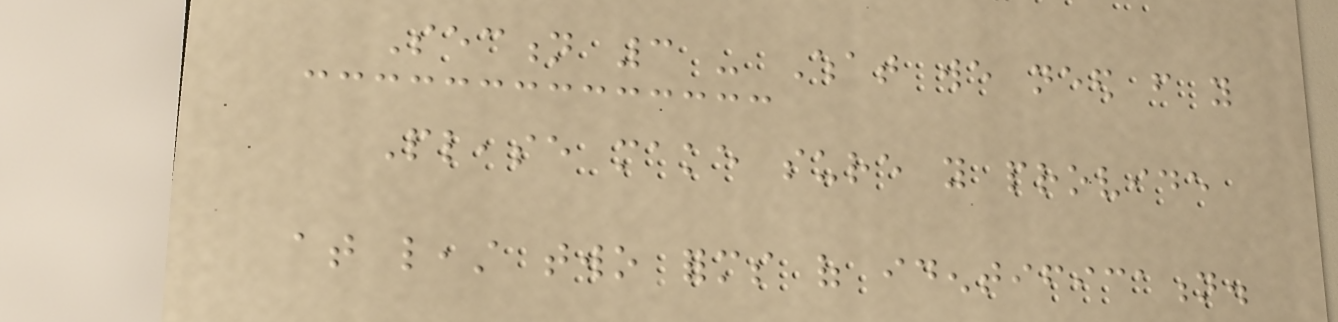Section 3 - What we need from you
Please make sure you provide
at least two forms of identification.
